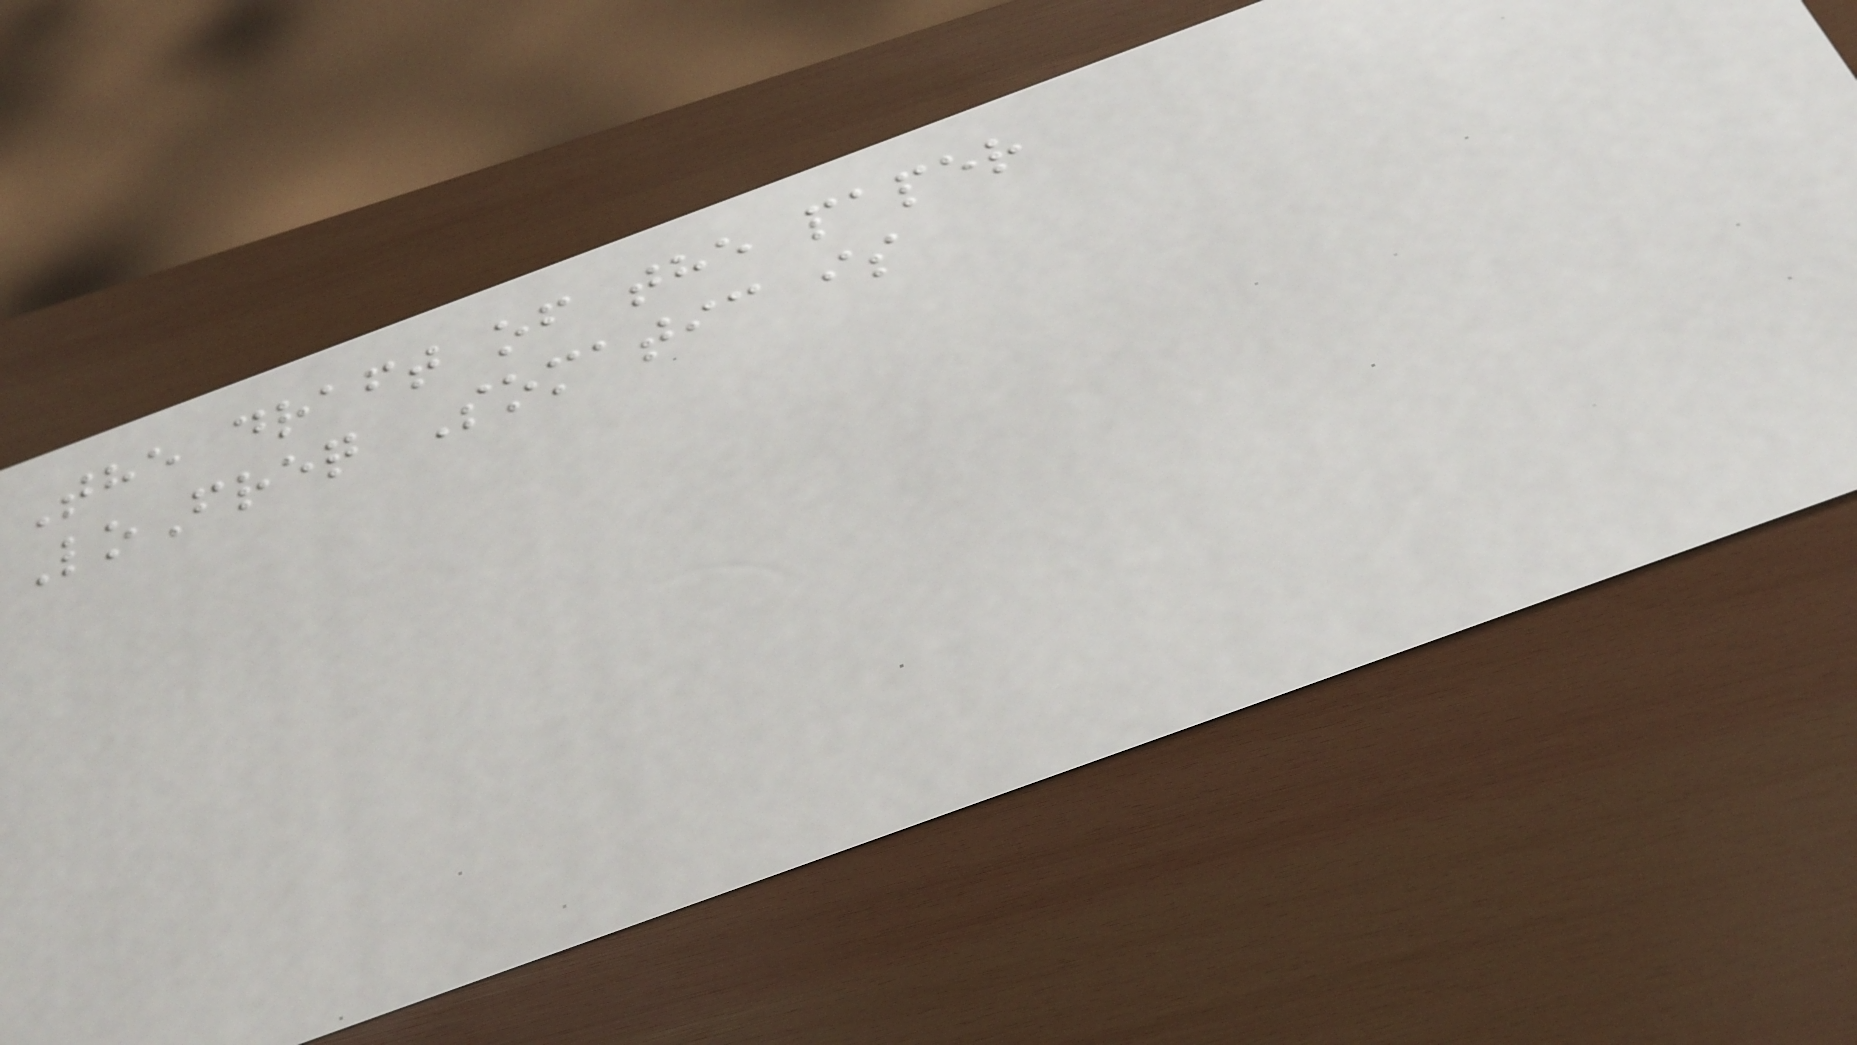The draft of the paper
LoFreq Somatic is
